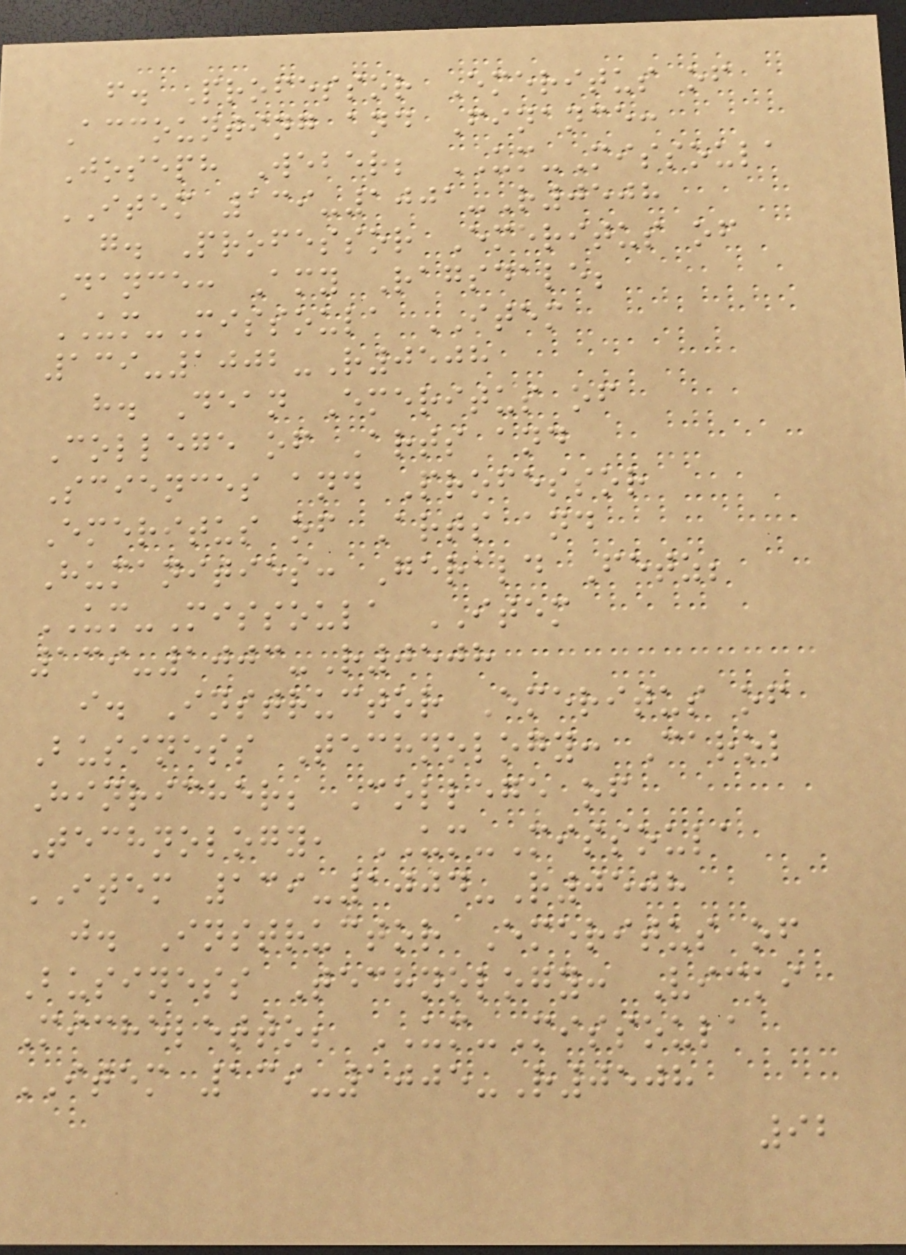f. Professor Emeritus of
Accounting and Finance:
Joseph Weber; UM-Missoula
ITEM 139-1001-R0508
g. Professor Emeritus of
Dance: Amy Ragsdale;
UM-Missoula ITEM
139-1002-R0508
h. Dean Emeritus of
College of Arts and
Sciences and Professor
Emeritus of Arts and
Humanities: Gerald Fetz;
UM-Missoula ITEM
139-1003-R0508
i. Instructor Emeritus of
Business Technology: Carol
Hinricher; College of
Technology, UM-Missoula
ITEM 139-1004-R0508
j. Instructor Emeritus of
Business Technology: Vicki
Micheletto; UM-Missoula
ITEM 139-1005-R0508
92
